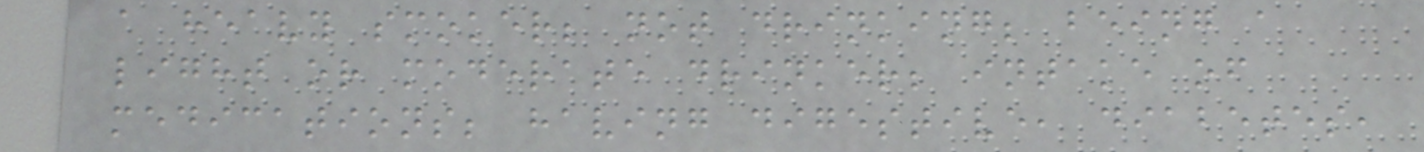a heavy smoker; not drinking; being a
light or moderate drinker; intake of
medications; having digestive, diabetes,
